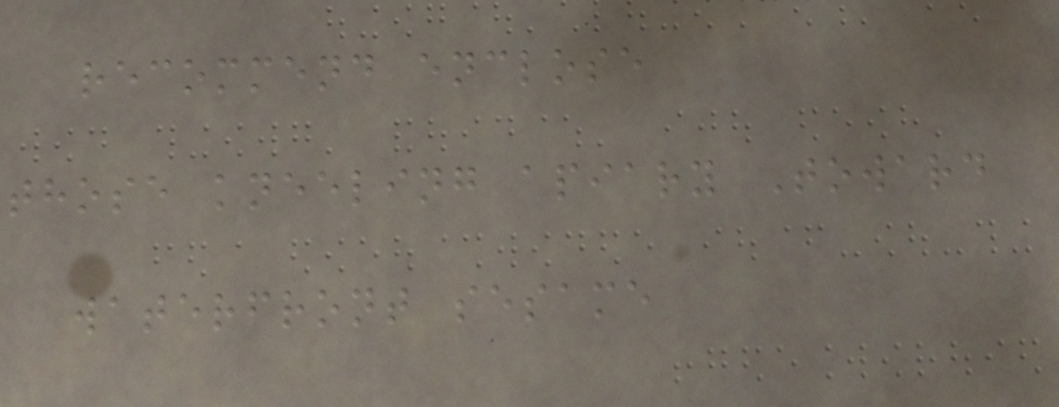recommend enclose
those kneeling apiary Toward
waterfront sesame
